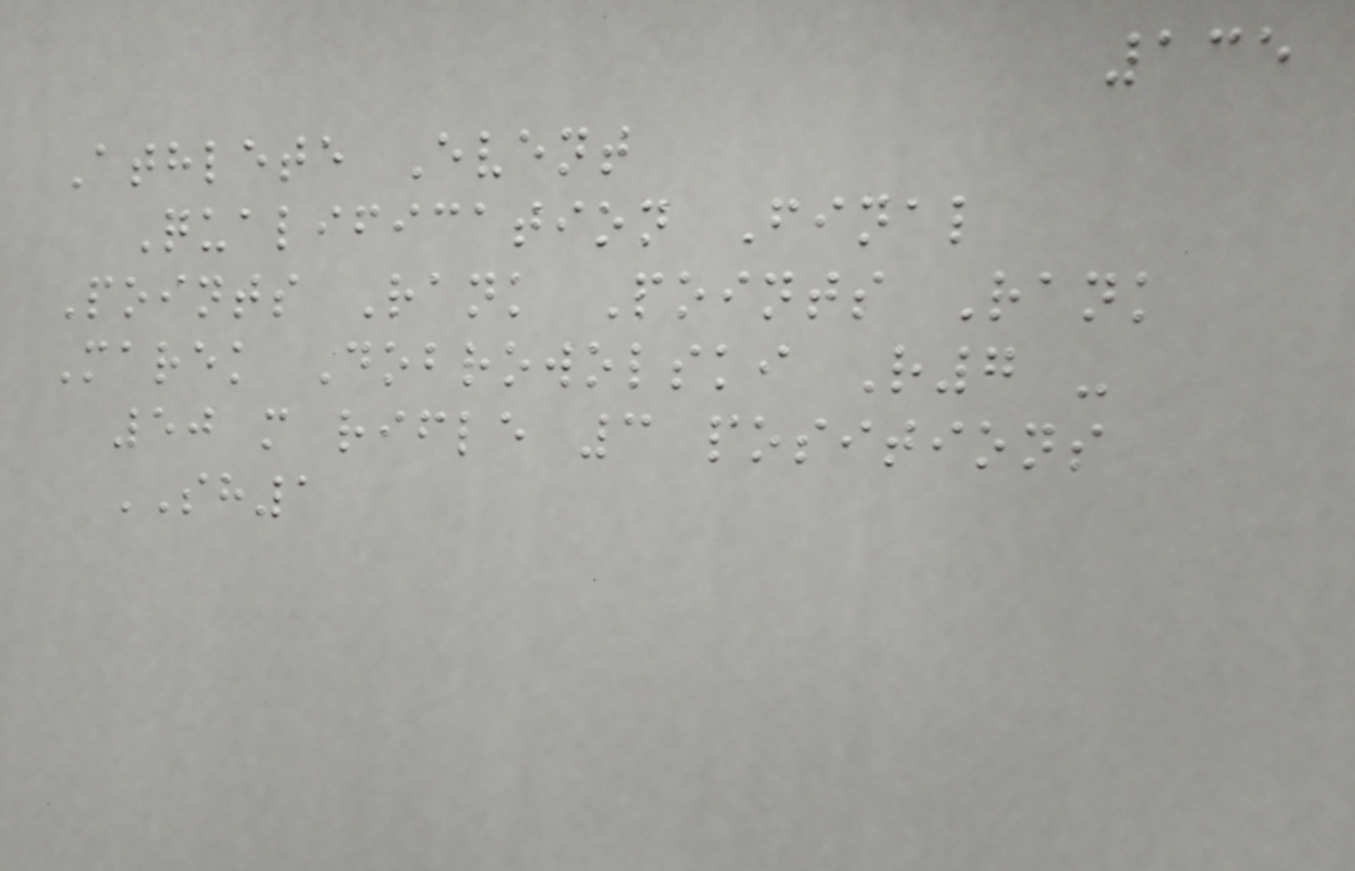135
Athlete Event
Qualification Final
Points Rank Points Rank
Marek Dobrowolski R7 -
50 m rifle 3 positions
SH1
